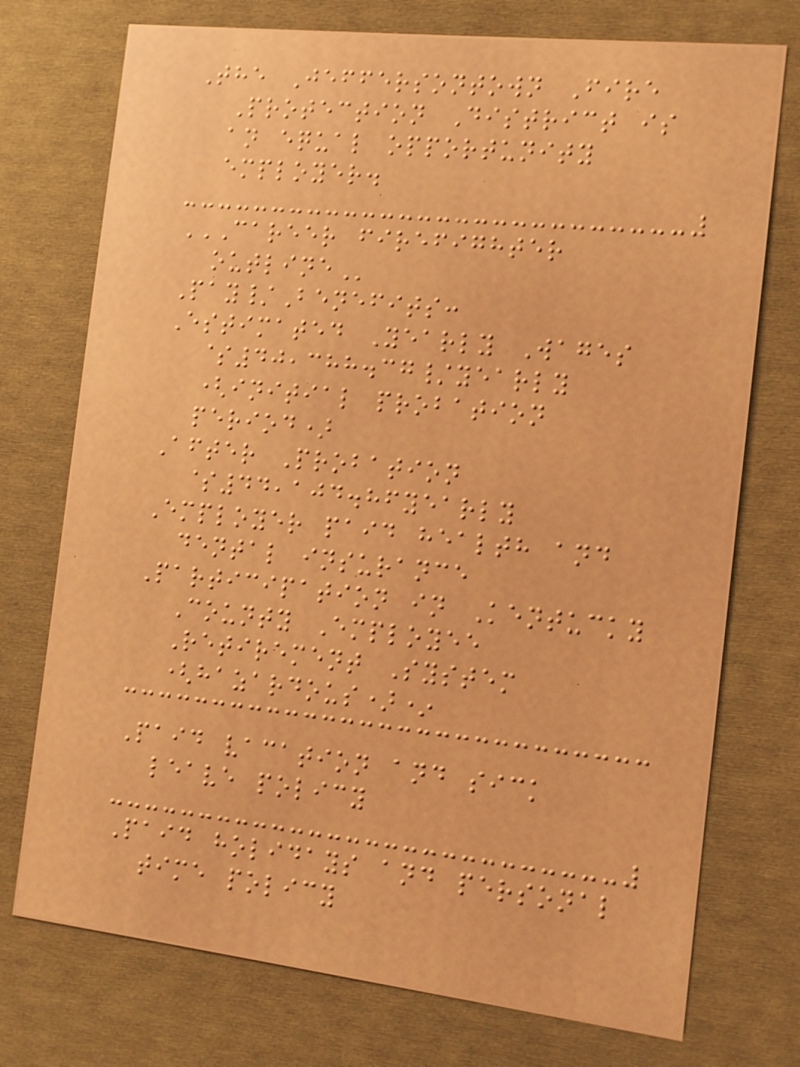The Jeffersontown Fire
Protection District is
an equal opportunity
employer.
CAREER FIREFIGHTER
OUTLINE
Pay/Benefits:
Estimated Yearly Wages
$40,388.37/yearly
(initial probation
period)
After Probation
$44,104.86yearly
Employer paid health and
dental insurance
Participation in Kentucky
County Employee
Retirement System
(hazardous)*
Paid vacation and sick
leave policy
Paid holidays and personal
time policy
